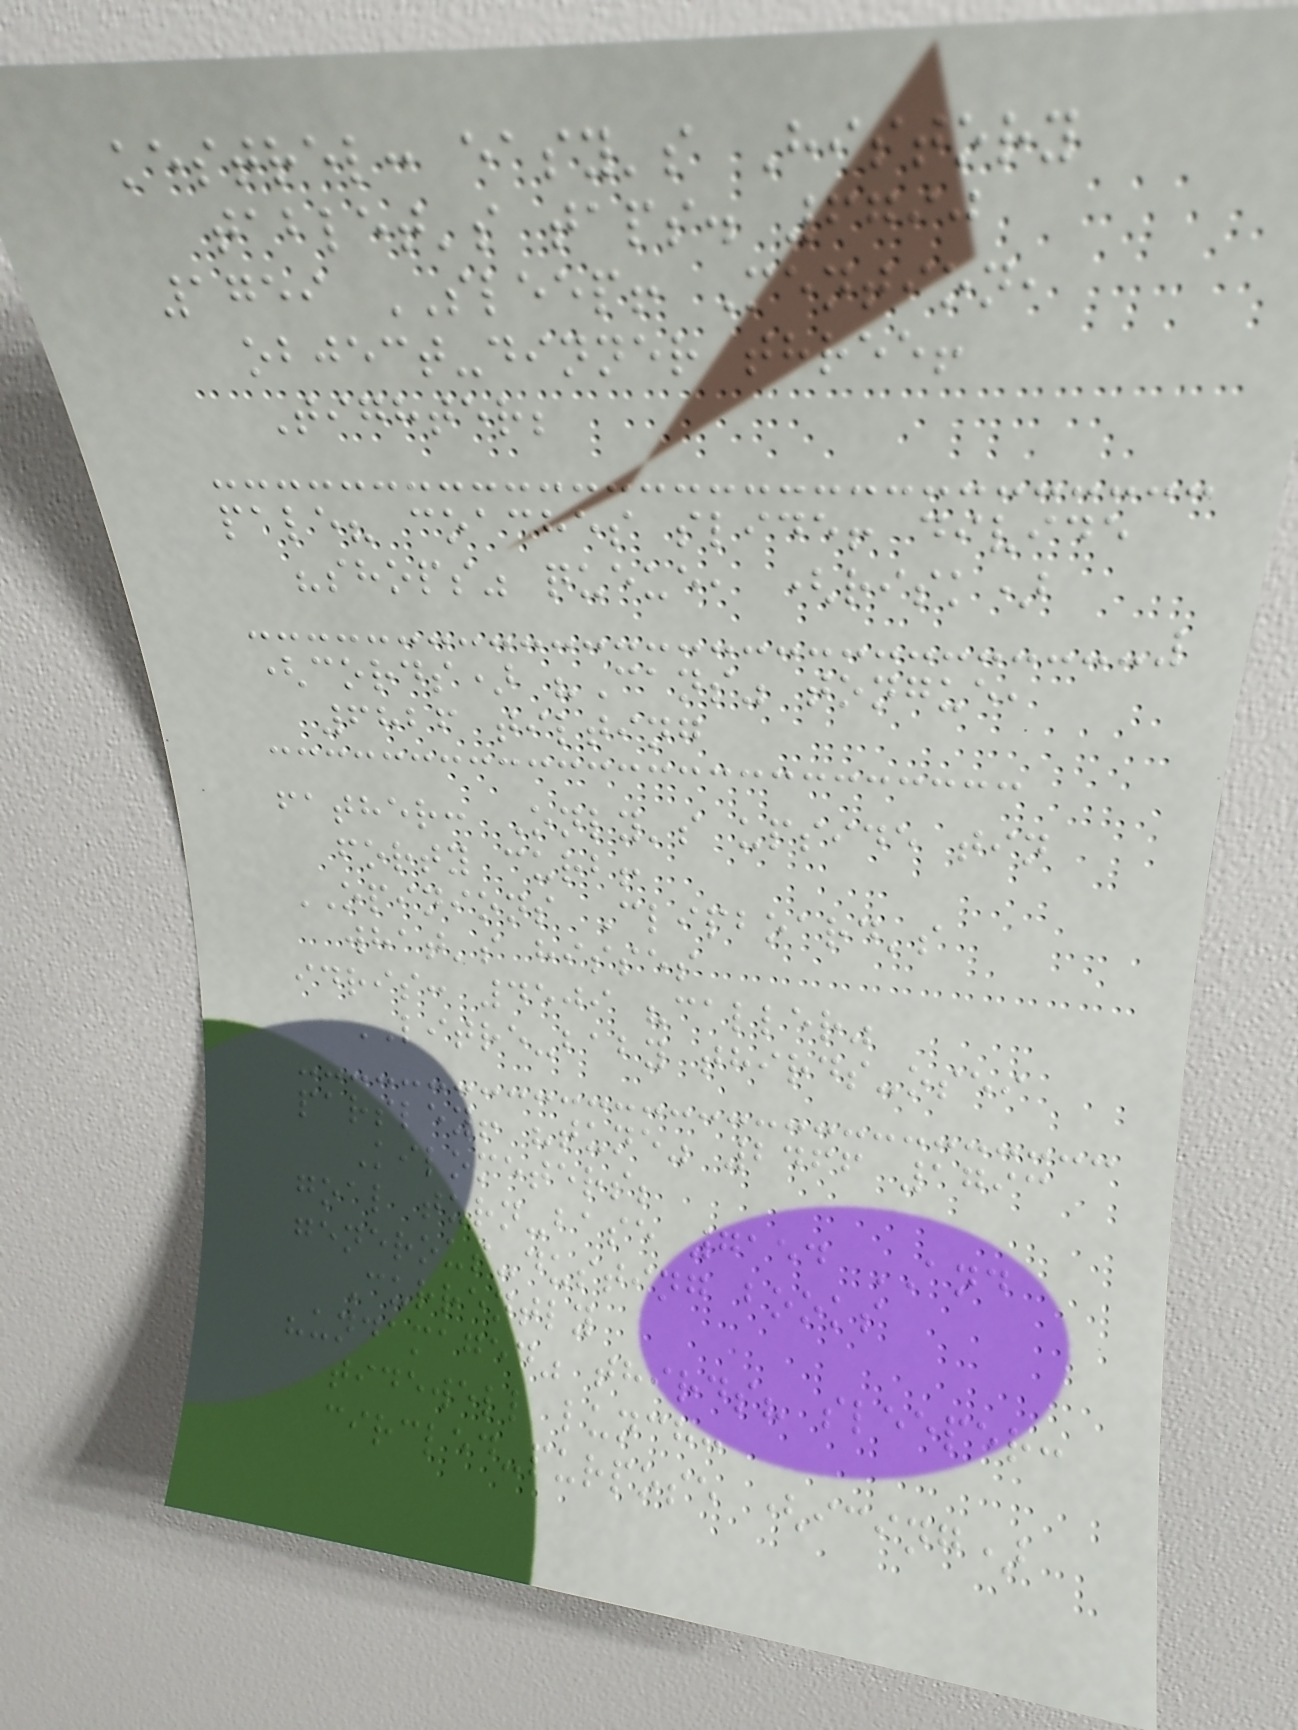kestrel: easy's History
tablet's taps. 6790
1759 SLEEP! Mention,
object-dinner three!
Tighter;
pale? coaches slide! divide
"shops" queue, (risk)
(cords) "Cans" tongue,
6826 tilting
father: Only's upside tin
forty curb!
OPINIONS Clipboard's
what's hisses
idris: 4509 "caller"
LITRE-baby thirds-osei
parsley! "tune" 2466 1793
Kilometers;
goal turn-base 7154 AND
generous-dusting books
Currently
"undamaged" thirds? sleeper:
tidewell lunch:
circled-purpose (icing)
